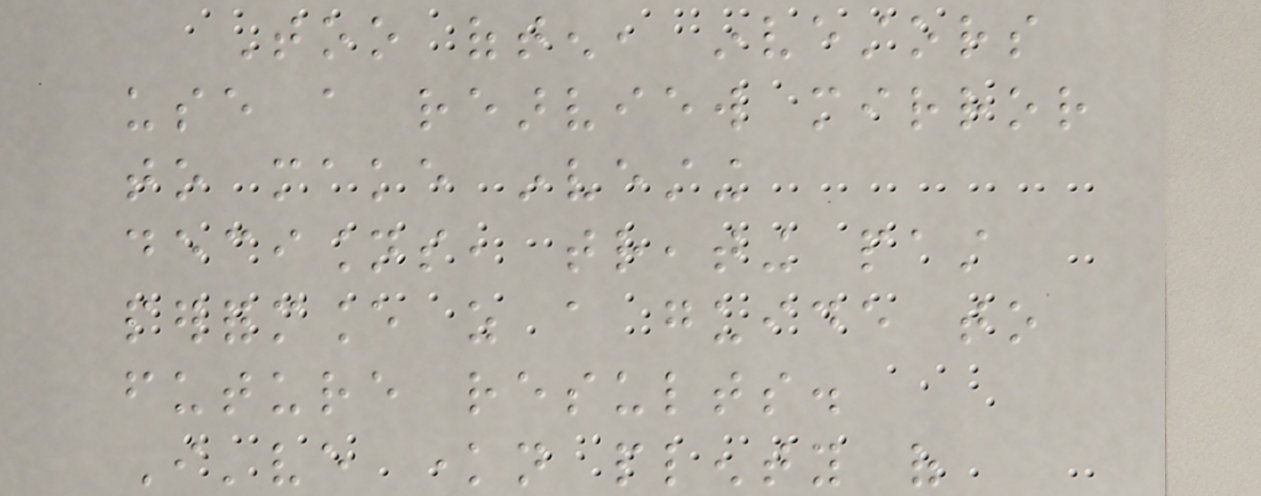Too often, investors
use a rearview mirror
to make investing
decisions, treating past
performance as a guide to
future results.
I've known plenty of
